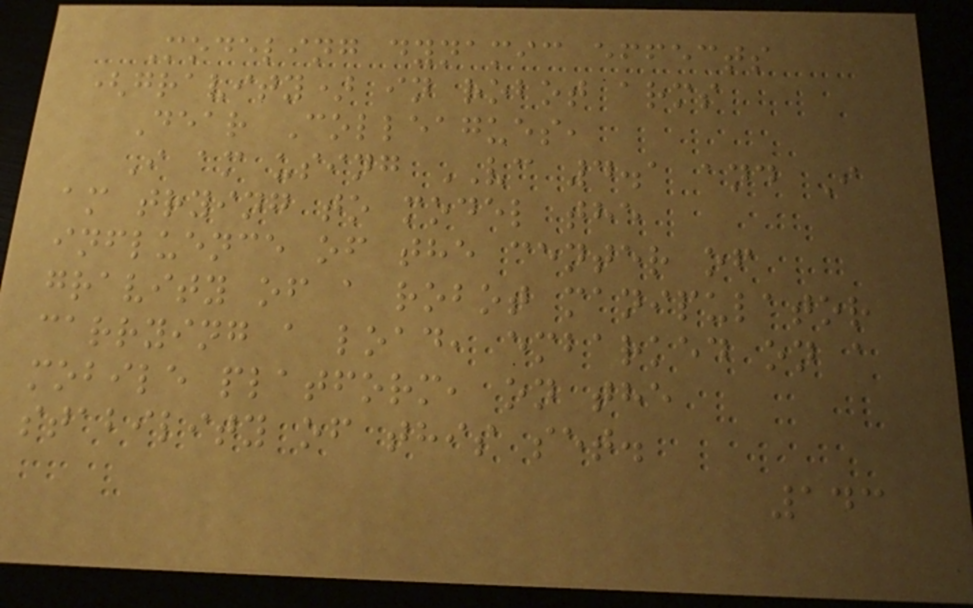Modeling dynamic effects
(gravity) in robot arms
Dear Colleagues,
I am using VC 4.1 and I
am trying to model the
influence of the center of
gravity of a robot manipulator
carrying a load, embarked on a
mobile platform, on the
stability of this set.
143
